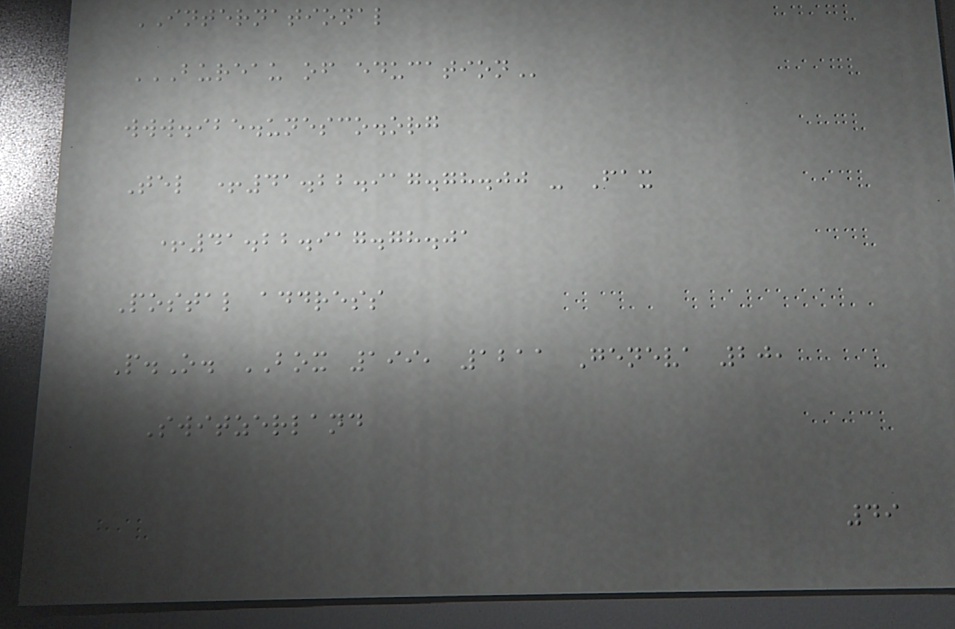INTERNATIONAL
BUREAU OF EDUCATION
www.ibe.unesco.org
Tel +41.22.917.78.00 - Fax
+41.22.917.78.01
Postal address
P.O. BOX 199, 1211 Geneva 20,
Switzerland
49
